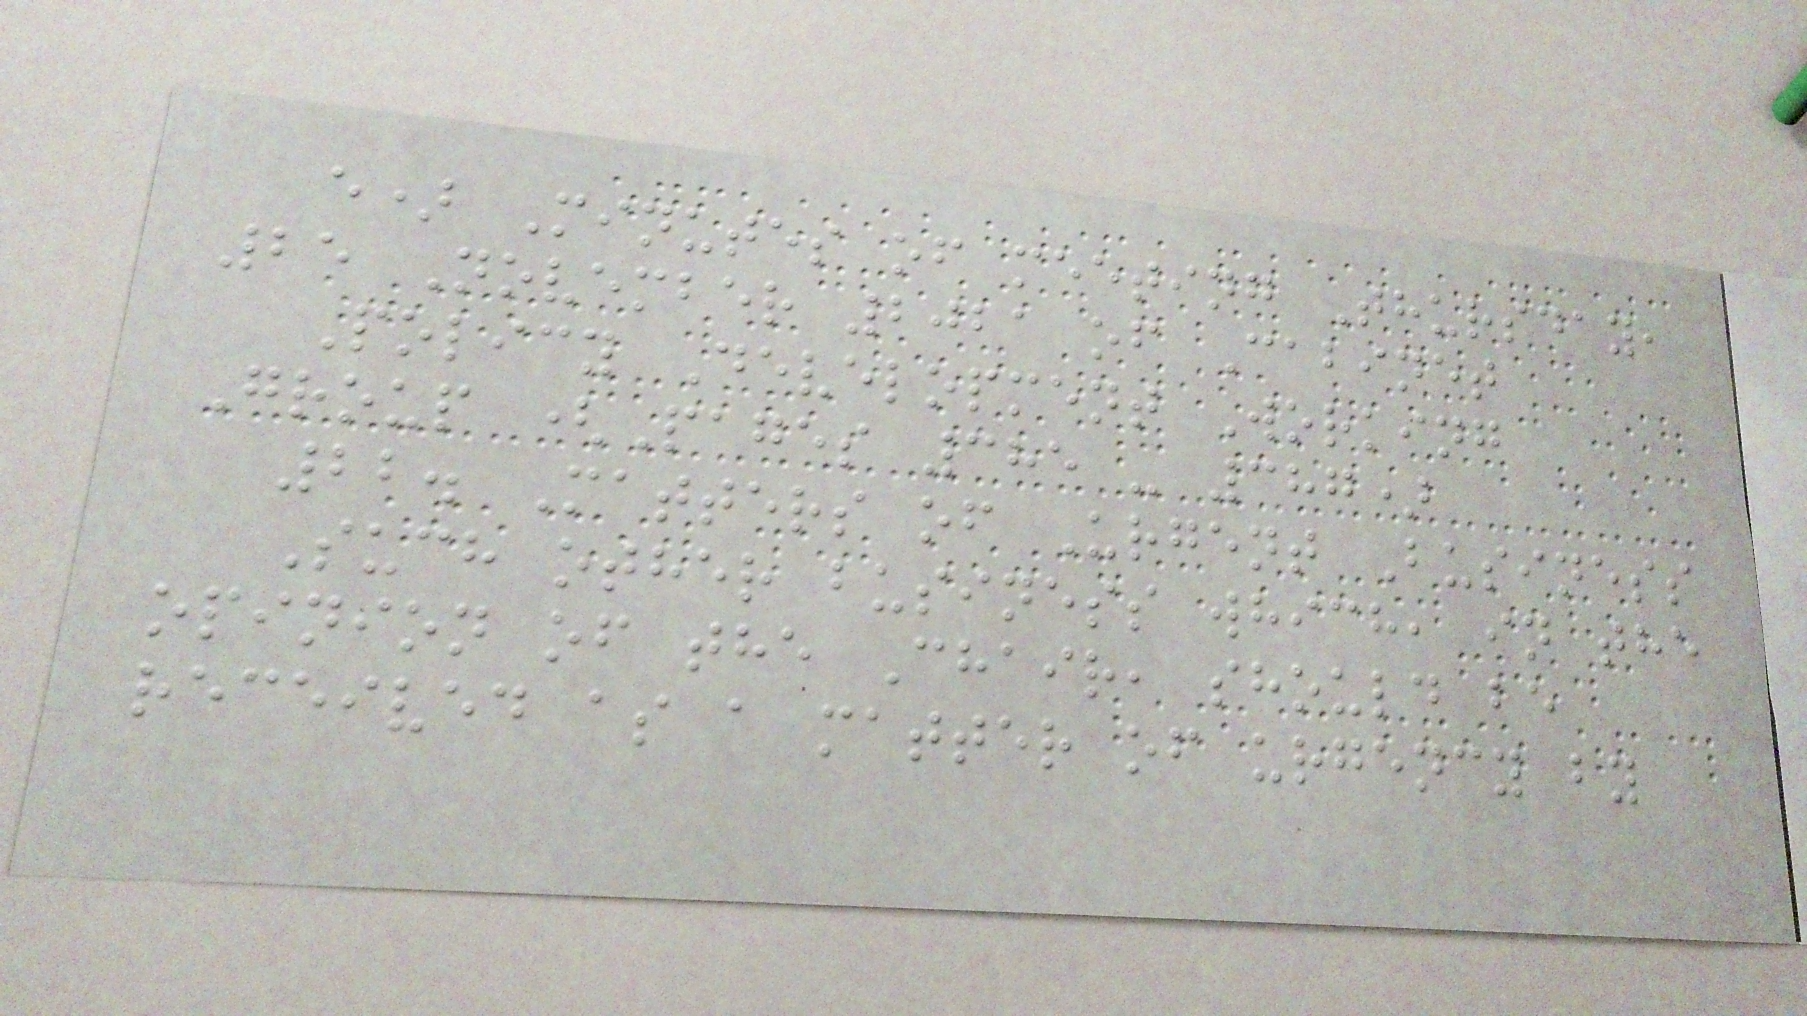e) Minutes of meeting Thursday,
25 November 2021 of Cabinet
Policy Development Working
Group (Pages 385 - 387)
22. Matters of Urgent Business
Such other business which, in the
opinion of the Chair, should be
received as a matter of urgency by
